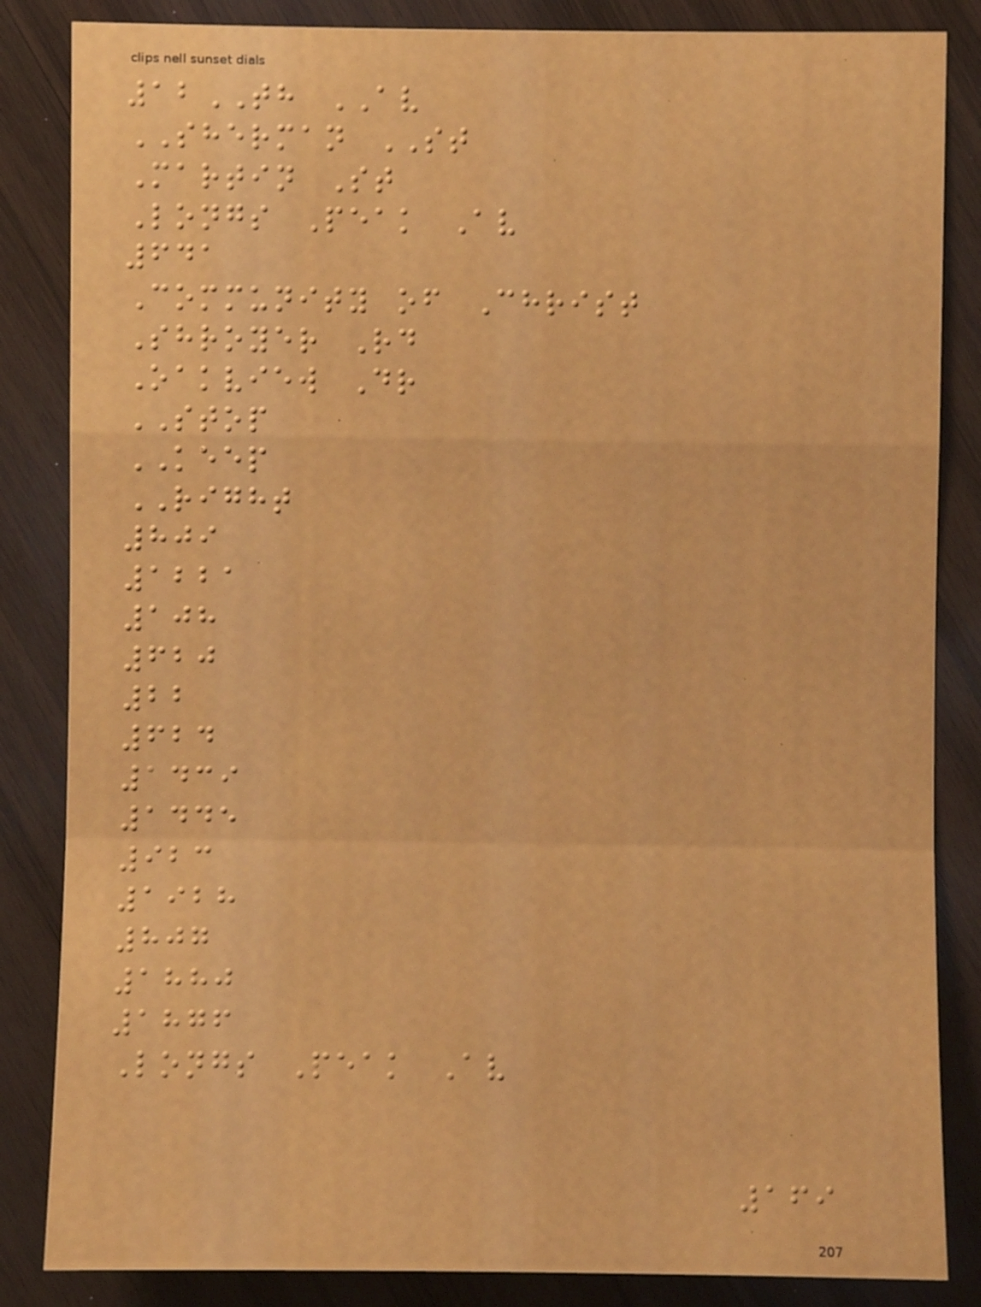12TH AV
SHERMAN ST
Martin St
Longs Peak Av
641
Community of Christ
Shroyer Rd
Oakview Dr
STOP
KEEP
RIGHT
809
1221
108
620
22
624
1439
1445
923
1928
807
1880
1876
Longs Peak Av
169
